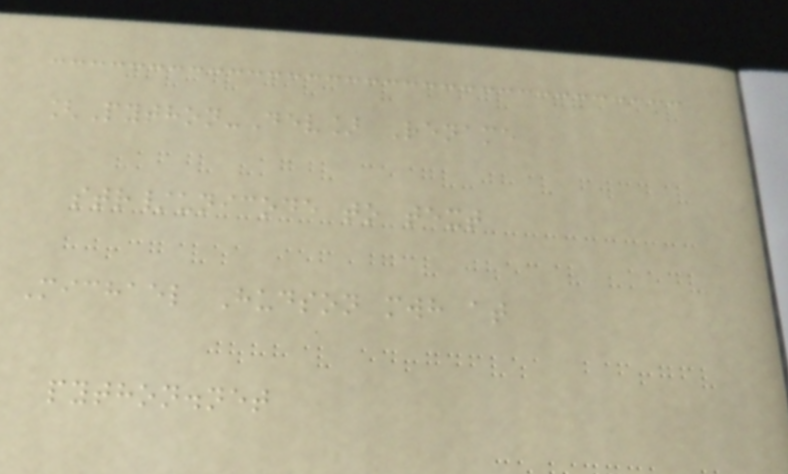[Python-Dev] Rename
str/unicode to text
Michael Hudson mwh at
python.net
